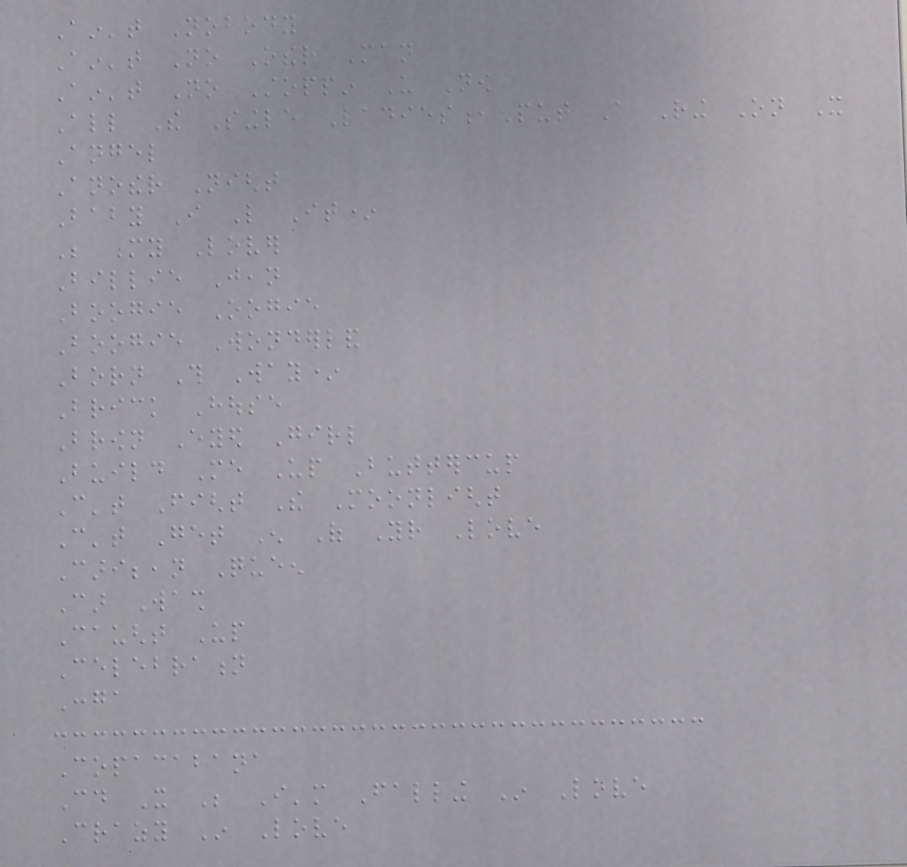Ain't Nobody
Ain't No Other Man
Ain't No Stoppin Us Now
All The Single Ladies,Put A Ring On It
Angel
Another Night
Baby I Like It*
Be My Lover
Billie Jean
Boogie Oogie
Boogie Wonderland
Born This Way*
Brick House
Brown Eyed Girl
Build Me Up Buttercup
Can't Fight The Moonlight
Can't Get Enough Of Your Love
Caribbean Queen
Car Wash
Caught Up
Celebration
Conga
Copacabana
Could It Be I'm Falling In Love
Crazy In Love
